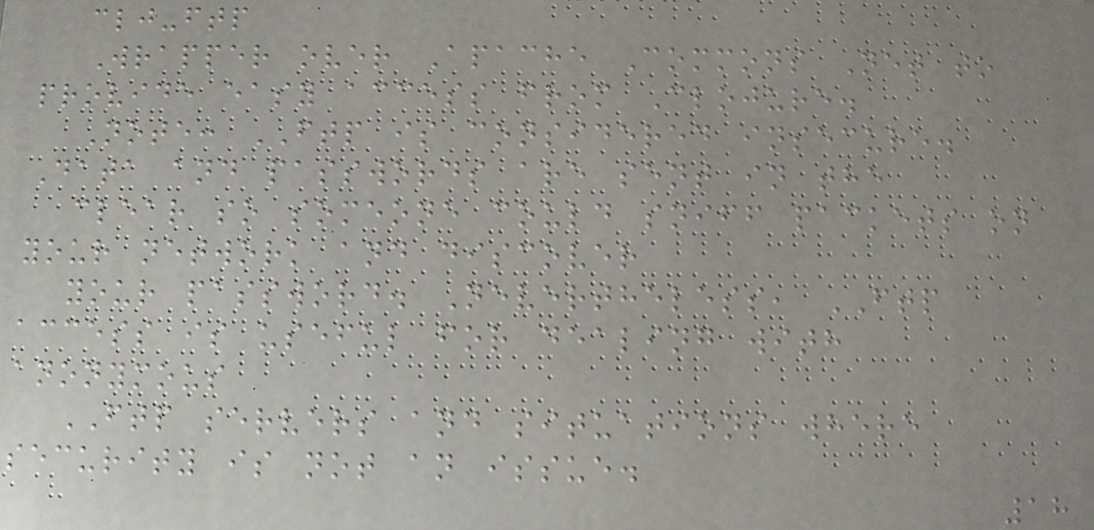clj-ftp
Wrapper over Apache Commons Net to
provide easy access from Clojure.
Note: FTP is considered insecure.
Data and passwords are sent in the
clear so someone could sniff packets on
your network and discover
your password. Nevertheless, FTP
access is useful for dealing with
anonymous
FTP servers and situations where
security is not an issue.
18
